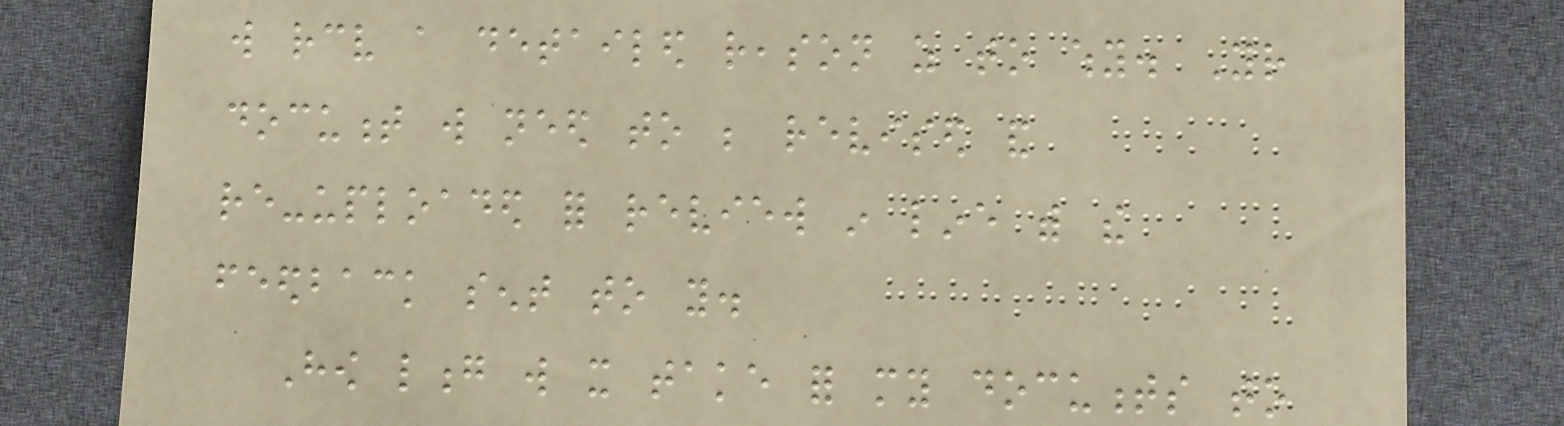will receive a detailed reason as to why. Your
document will need to be revised and
re-uploaded for review in line with the
feedback sent to you.
How long will it take for my documents to
